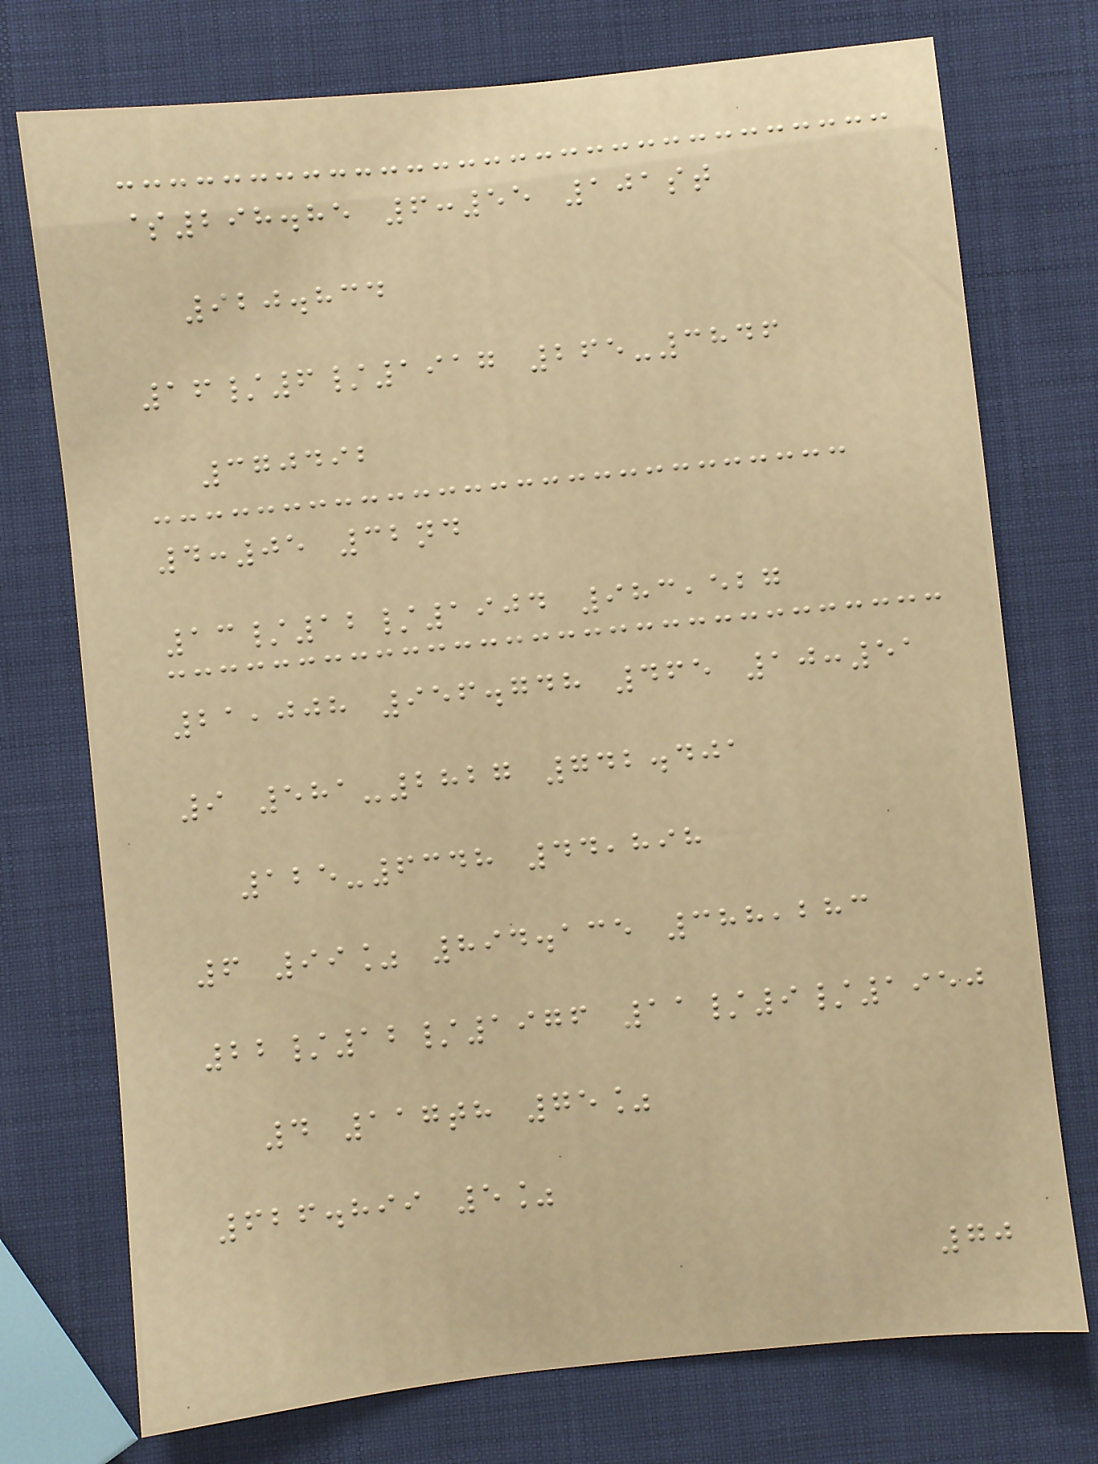$298.85 6:55 101st
920.834
16/6/1917 265-3846
370492
4:05 32nd
13/12/1904 983,527
21,008 956.748 465 10:51
9 581-2827 742.401
125-6348 44,898
6 99% 894.135 388,283
22/12/1976 11/9/1950
4 117th 75%
626.899 5%
70
